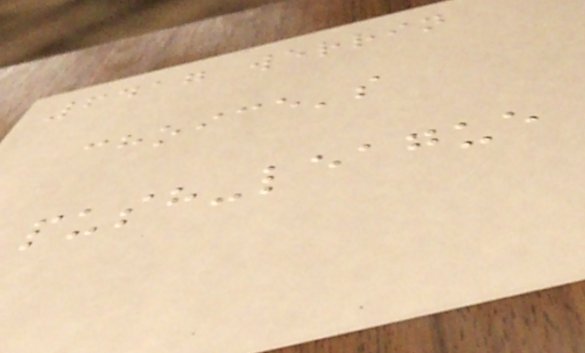6417 werrin
choice's
push-league
